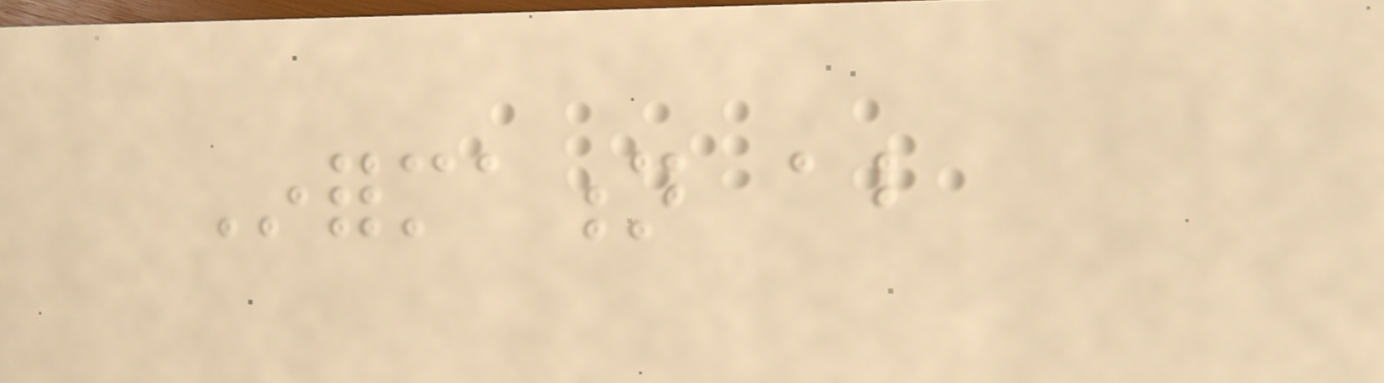Information about
